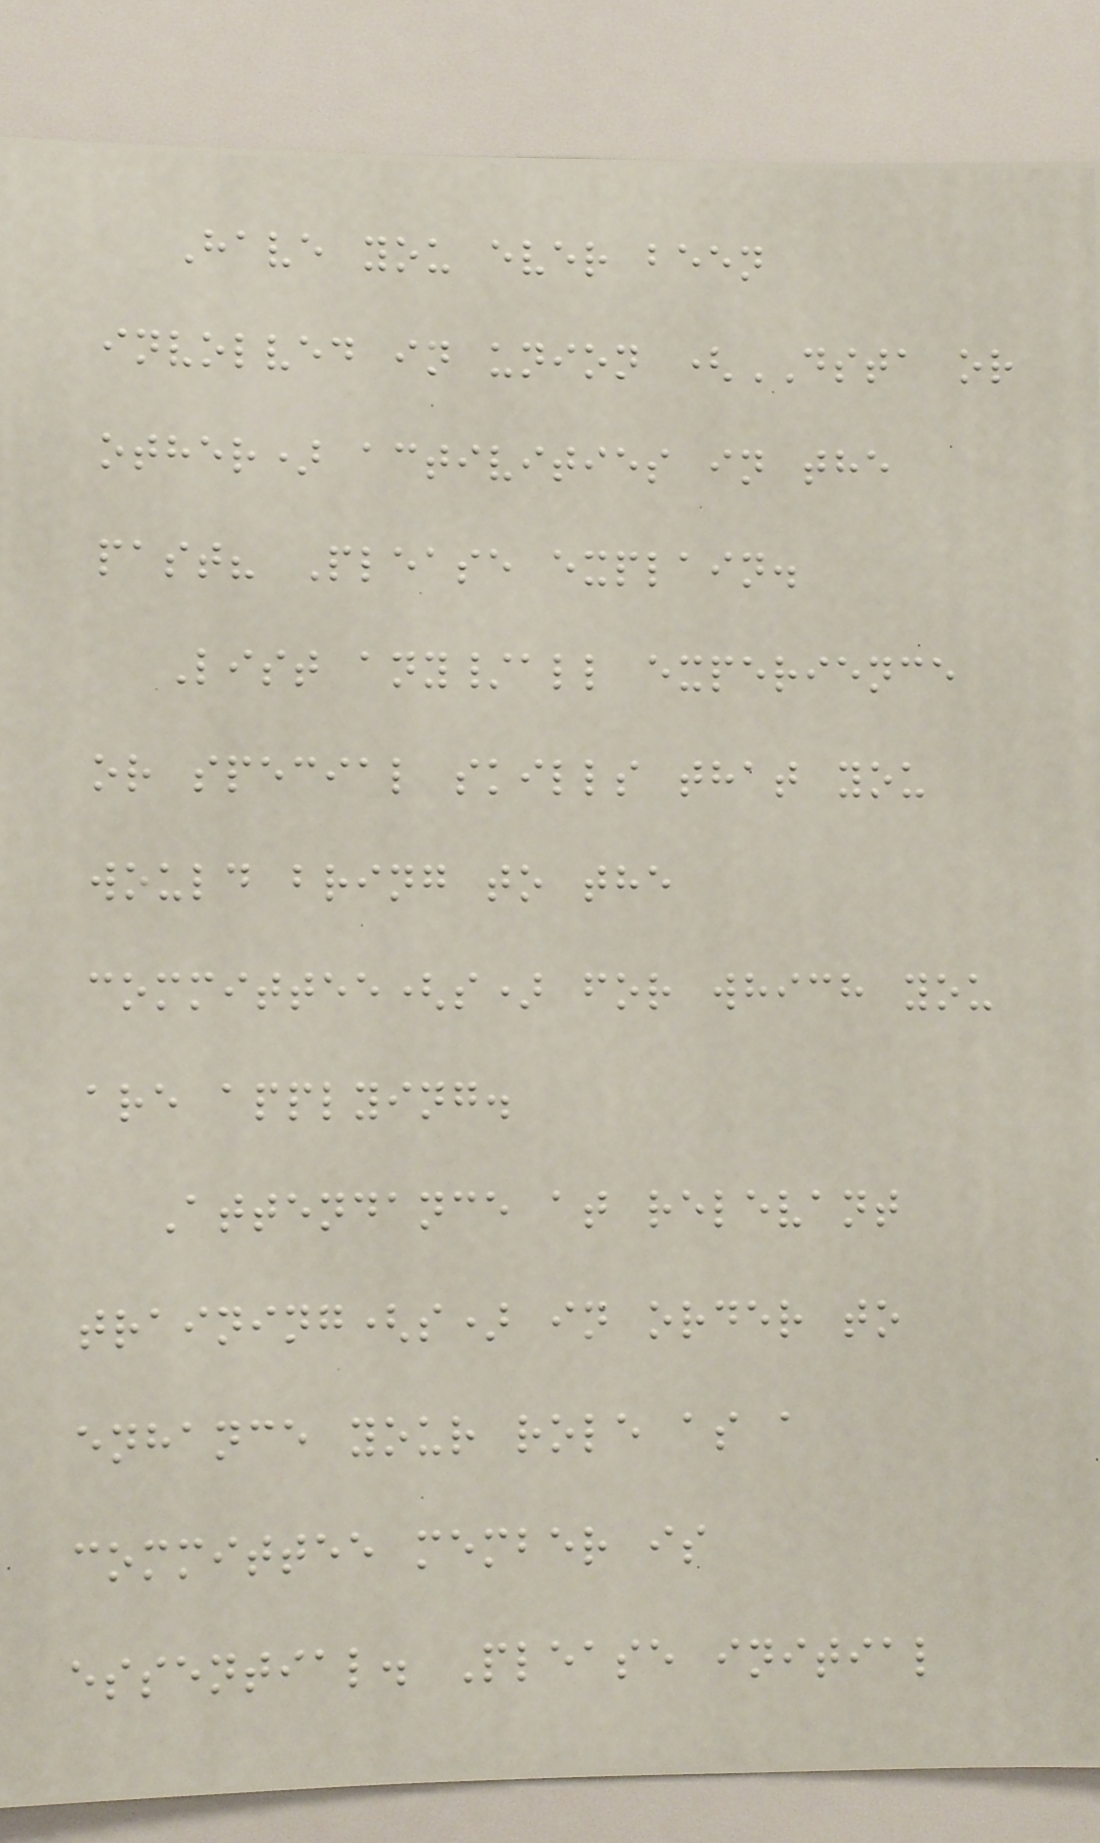Have you ever been
involved in union (DSTA or
other) activities in the
past? Please explain.
List any/all experience
or special skills that you
would bring to the
committee(s) for which you
are applying.
Attendance at relevant
training(s) in order to
enhance your role as a
committee member is
essential. Please initial
